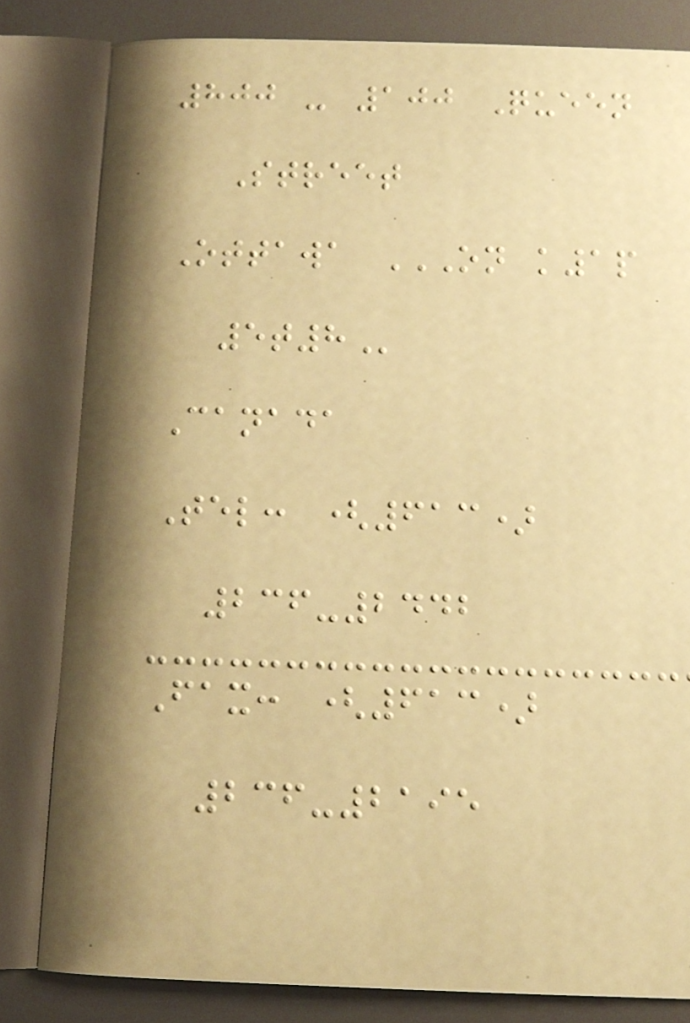800 - 100 Queen
Street
Ottawa ON K1P
5T8
Canada
Tel: (613)
236-2442
Fax: (613)
236-2195
